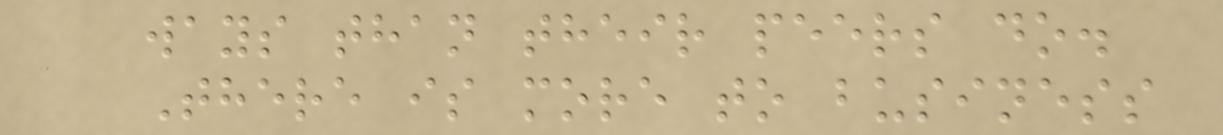ways than their peers do.
There is more to business
